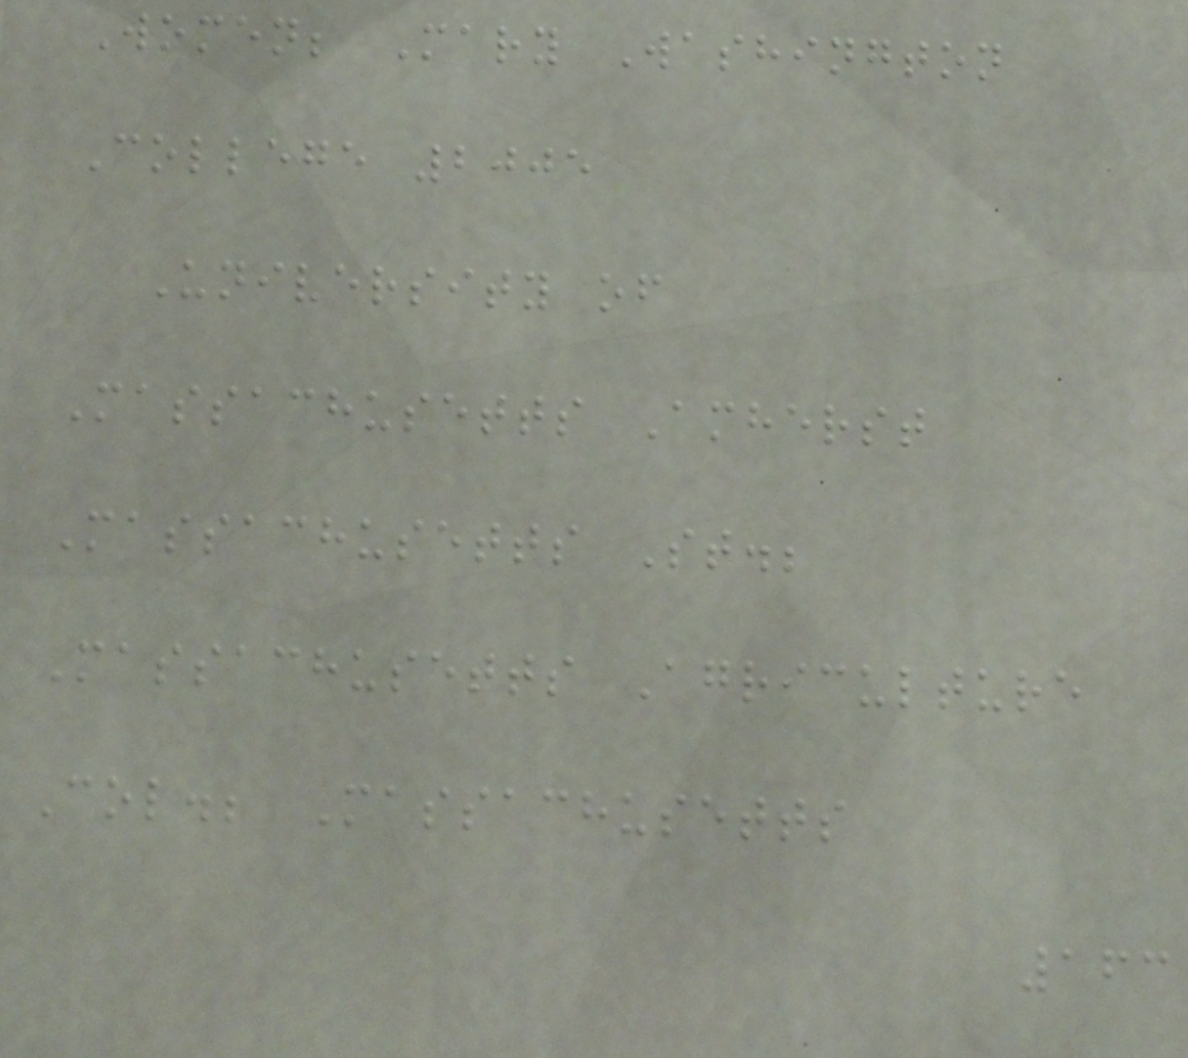Women; Mary Washington
College 2005
University of
Massachusetts Amherst
Massachusetts St.;
Massachusetts Agriculture
Col.; Massachusetts
163
